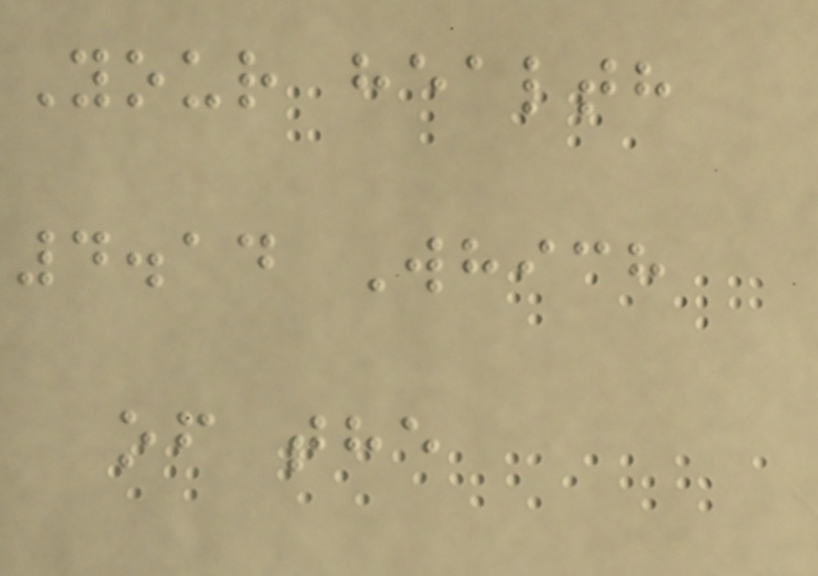Your health
4.14 Which
of the
